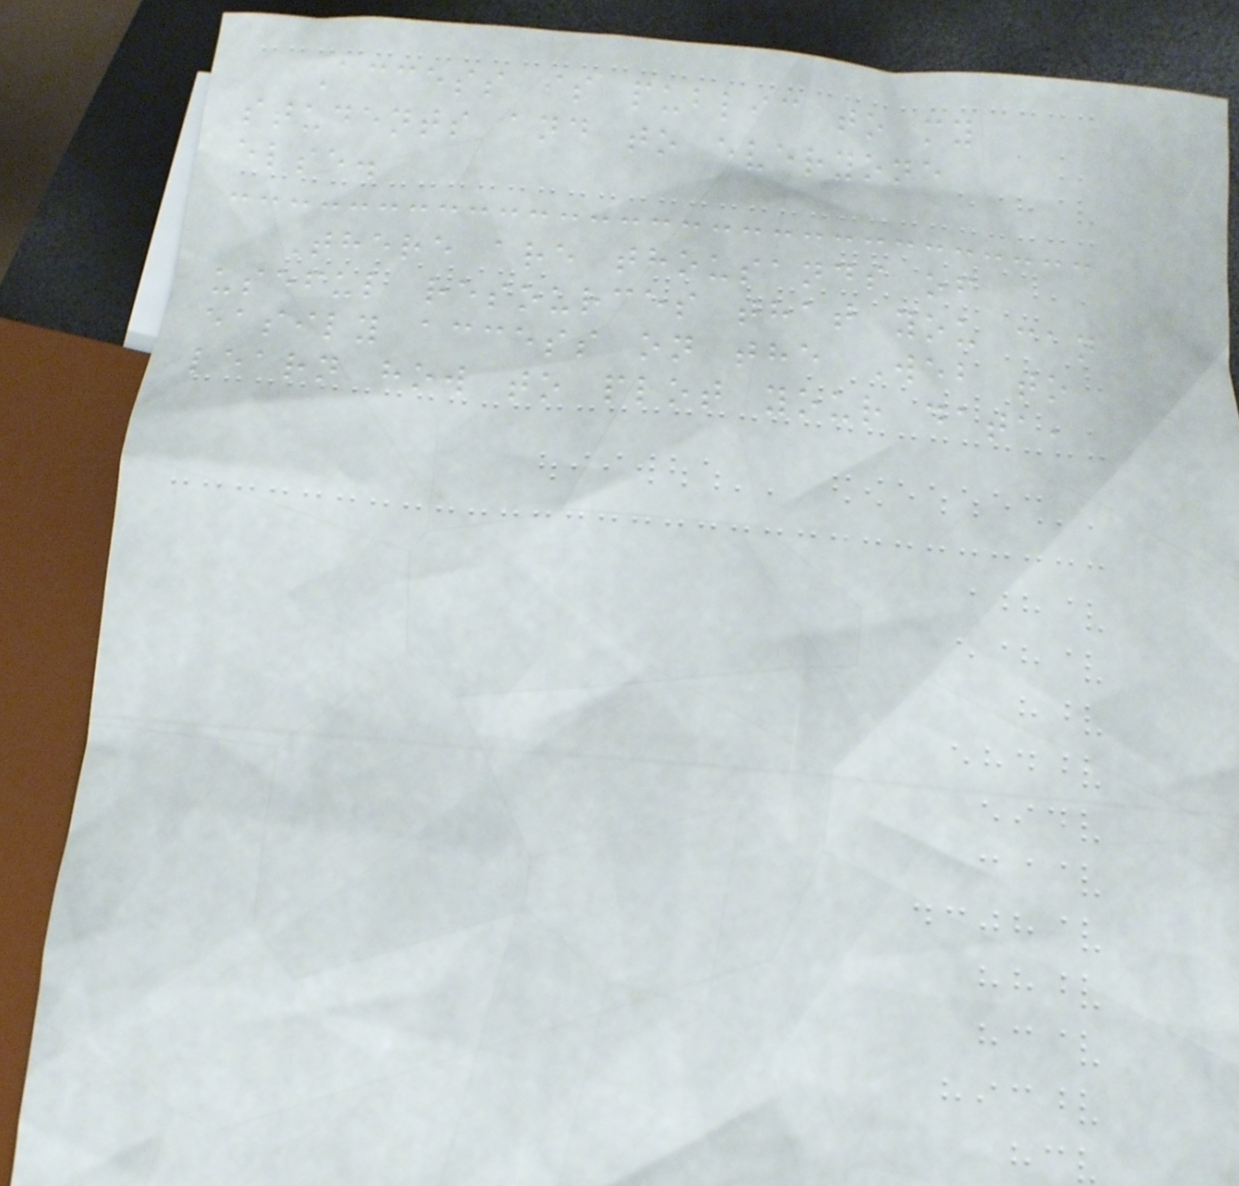Access is public to my
students and to everyone
else.
There are thousands of
useful resources that you can
easily access on the Web to
learn how to plot your data,
